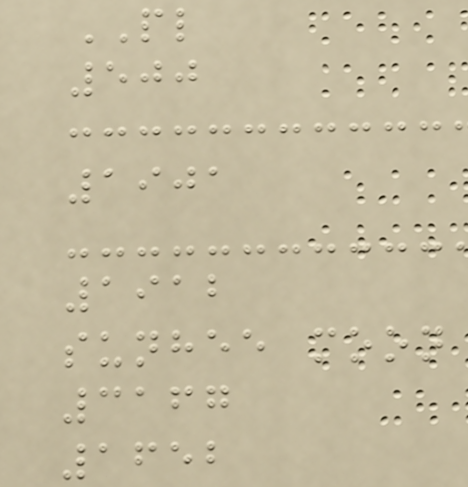PL
500
1901
1912
sunhee moon
3167
1652
